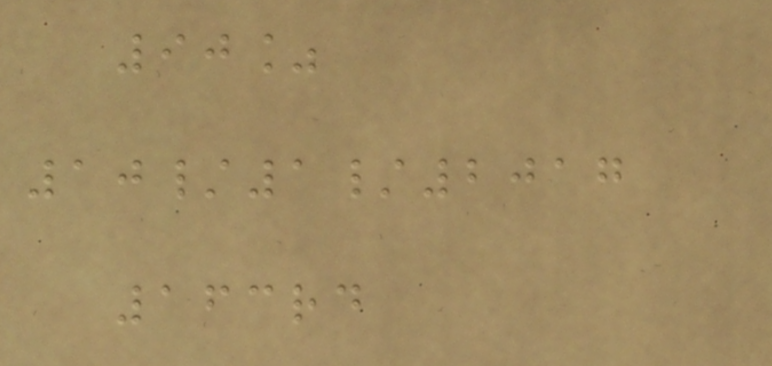90%
10/1/2017
163rd
